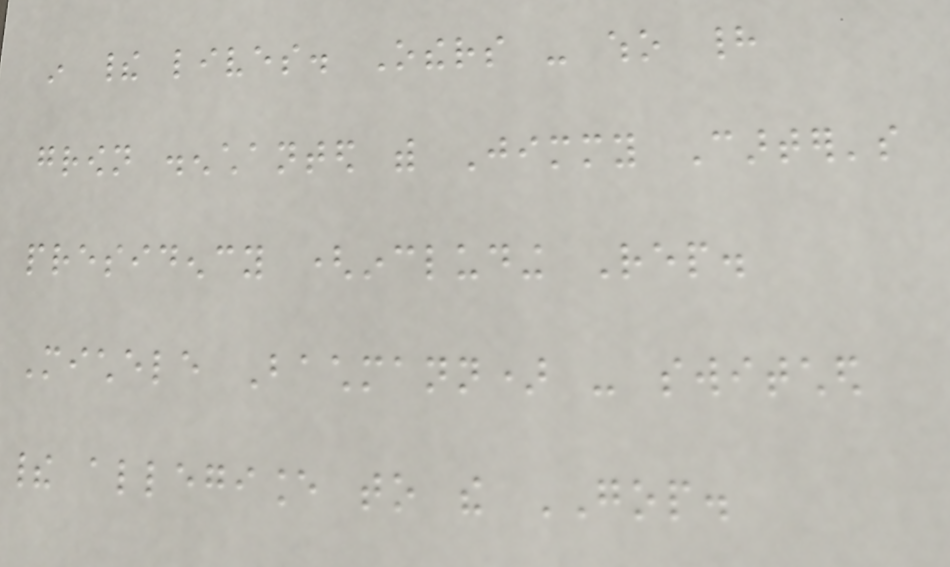in their lives. Others - who had
grown disenchanted with Jimmy Carter's
presidency (including Rep.
Michele Bachmann) - switched
their allegiance to the GOP.
